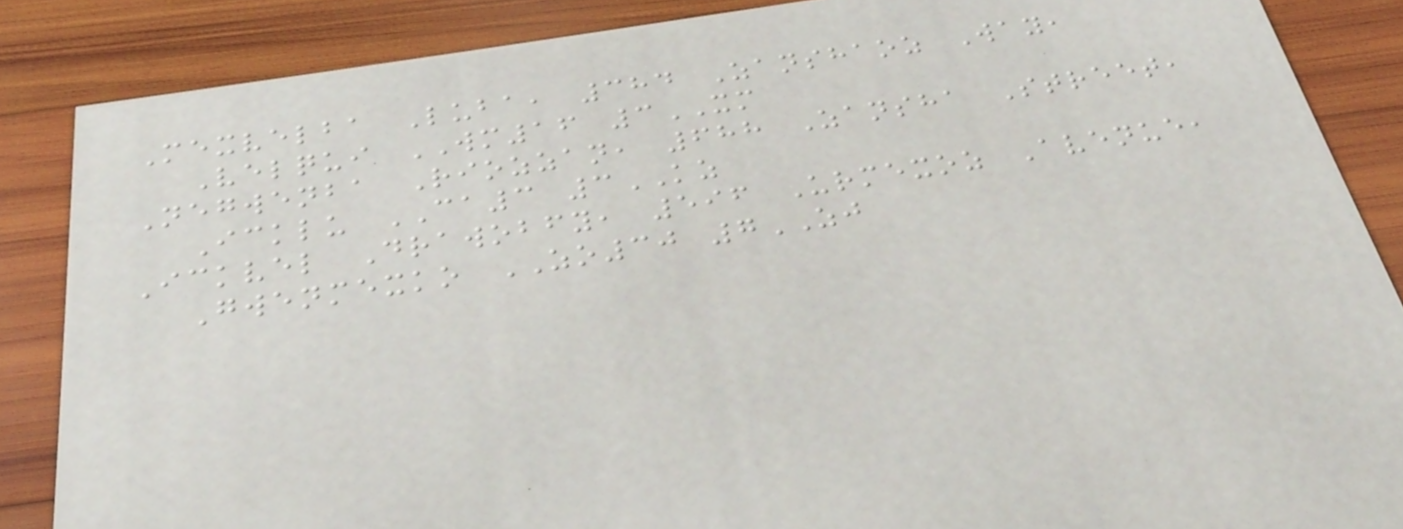Mexvelba Luba, 384 Zanshaoz Way,
Velqui WM16 3XM
Negwenba Riozzan, 688 Zansha Street,
Icklu CA3 3KZ
Ickvel Drawobfy, 596 Urmexoz Avenue,
Gwenmexko ZO30 7ZJ
